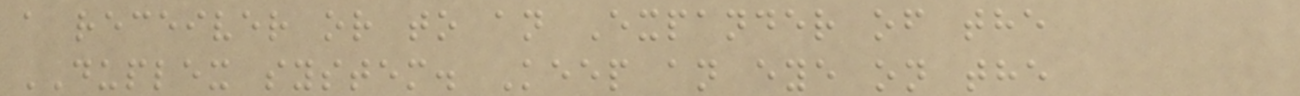a receiver or to an Expander of the
DUPLEX system. Keep an eye on the
